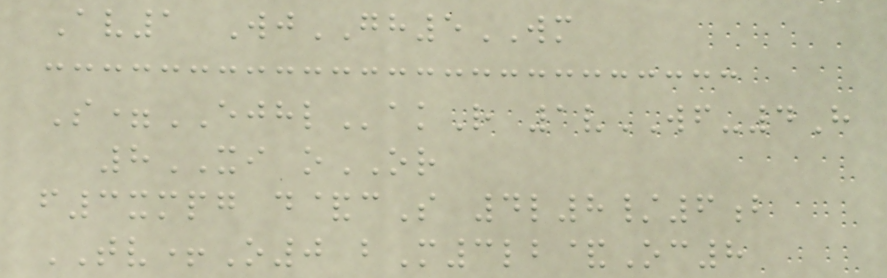Av1 WjGH5WM
S=EJHLakR 1vWF-4H
8XI oOR
f3xmpg d&cS 4l8/6b
TV+O0 bM3lb&Oc8
